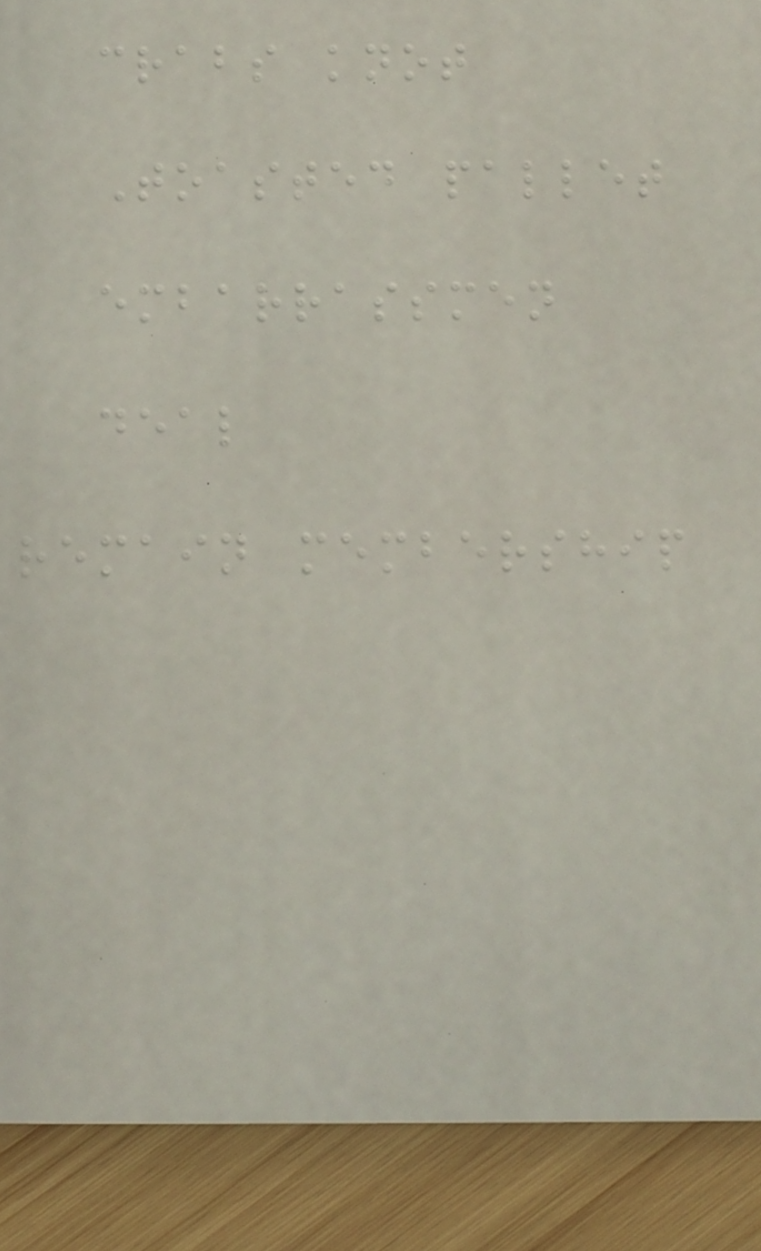crabs knot
Toasted pallet
embarrassmen
deal
remain membership
